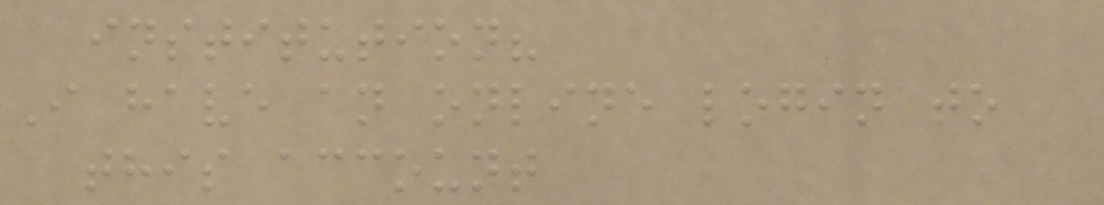institution?
I have an online login to
this account
